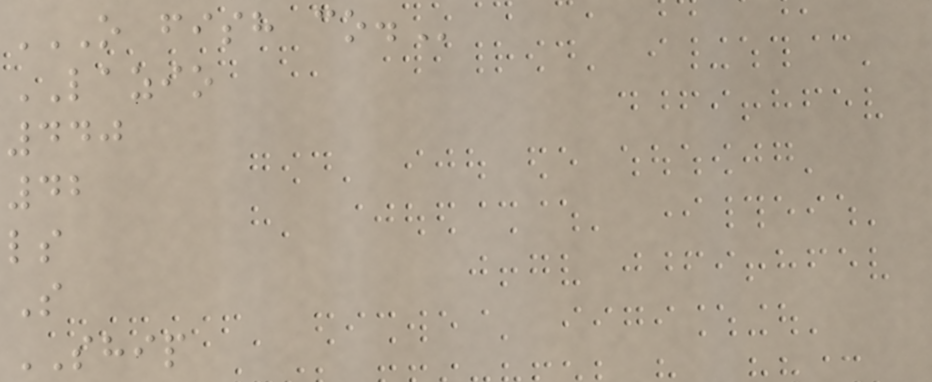O FISH CO.
LAZIO
440
42
ls
S
SHIP
